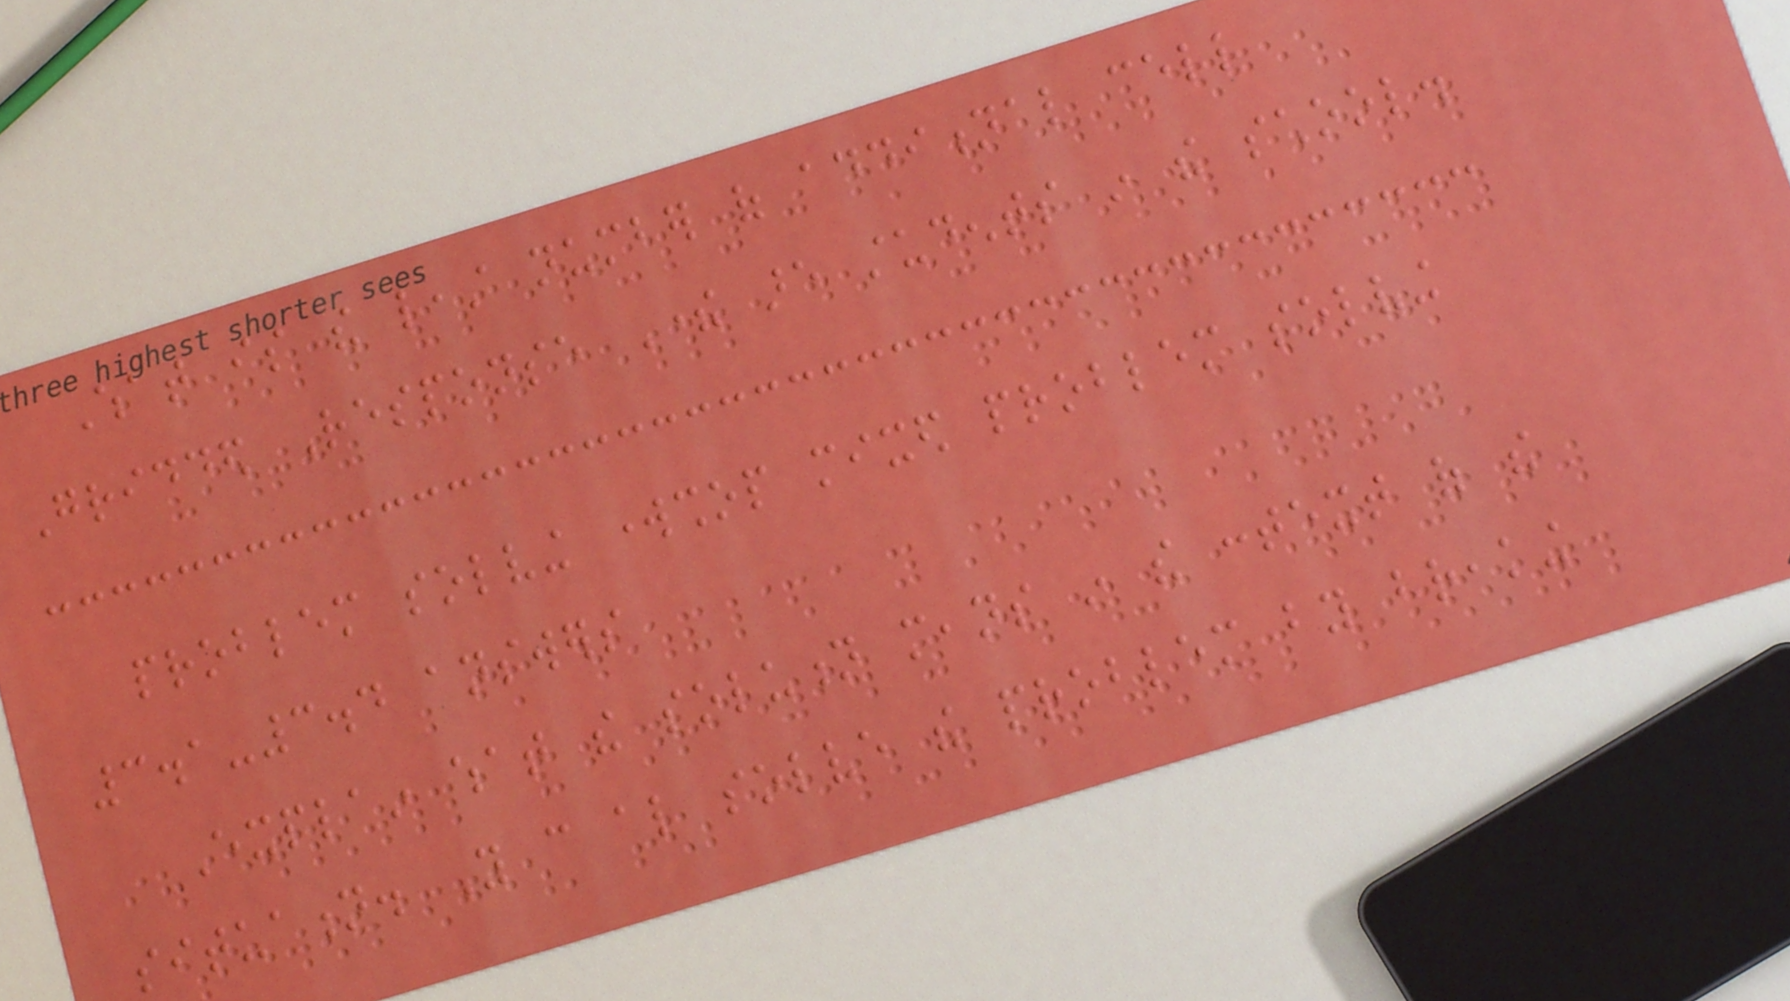What is the least number of additional cell
Gridded Response There are students in the school.
problem solving workshop mixed problem solving
3.1-3.4 answers
Explain what the solution means in the context of the
situation. You can also solve the problem by breaking
